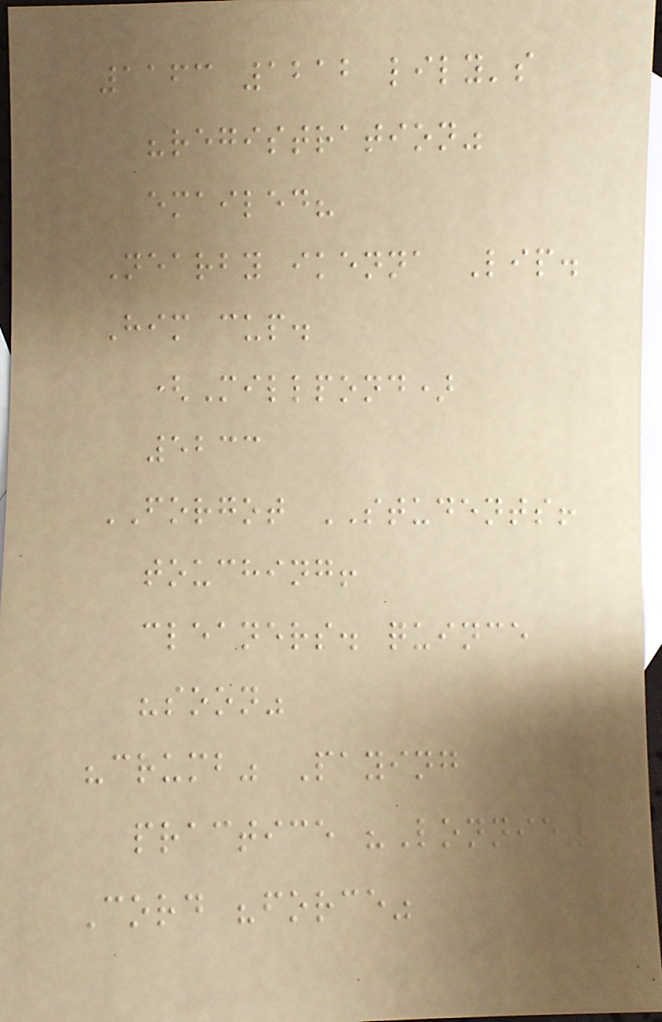1163 1212 lily's
"registration"
emailed?
Nearby ikenna Lip.
Him cup.
(Millpond)
5233
FORGOT STUDENTS!
touching!
cleaners. quince
"soon"
"crumb" Paying
practice "Lonnie"
Cord "force"
